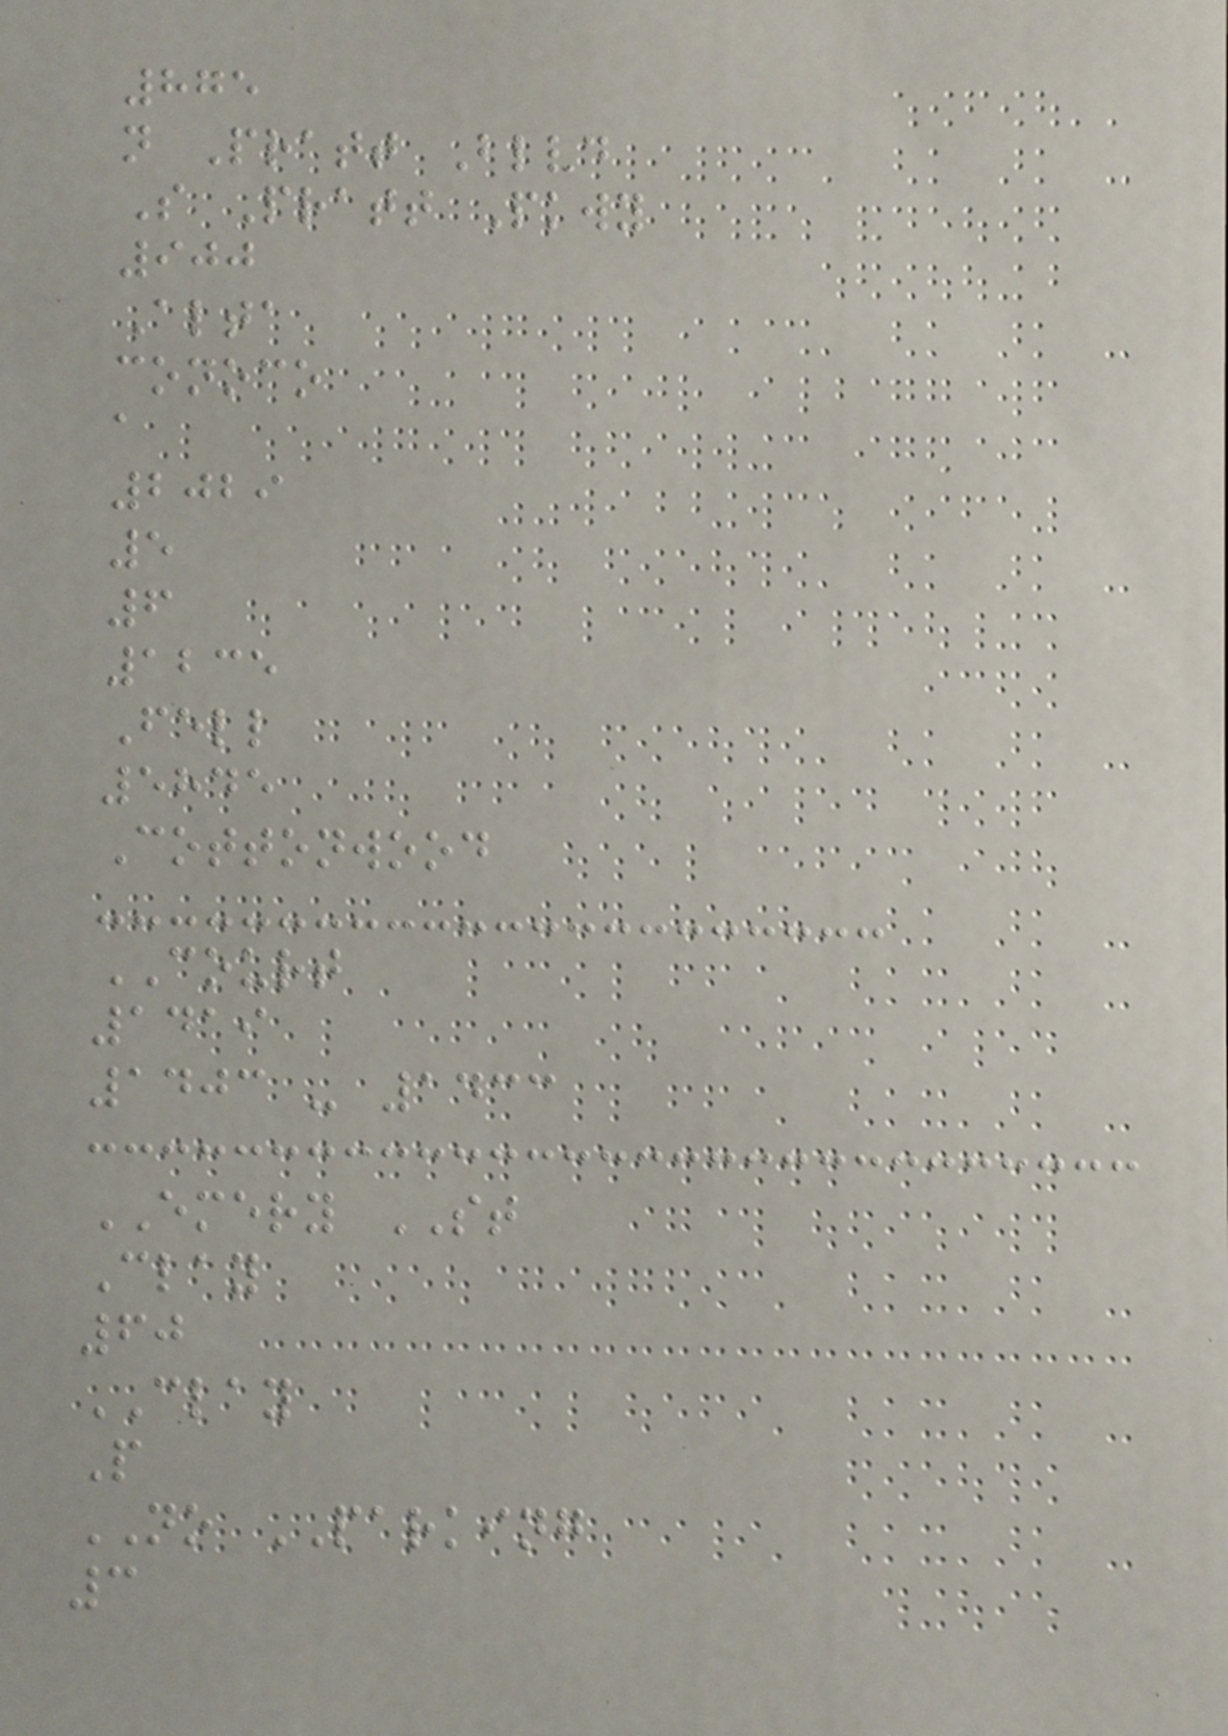875
n Pratt Blvd
S Pratt Pkwy
900
Alta
conoco
a
2029
5
6
1235
Fell
5845
Cottonwood
COURT
1419
1403 - 1433
EMERY ST
Clay
60
CLAY
P
NO PARKING
3
